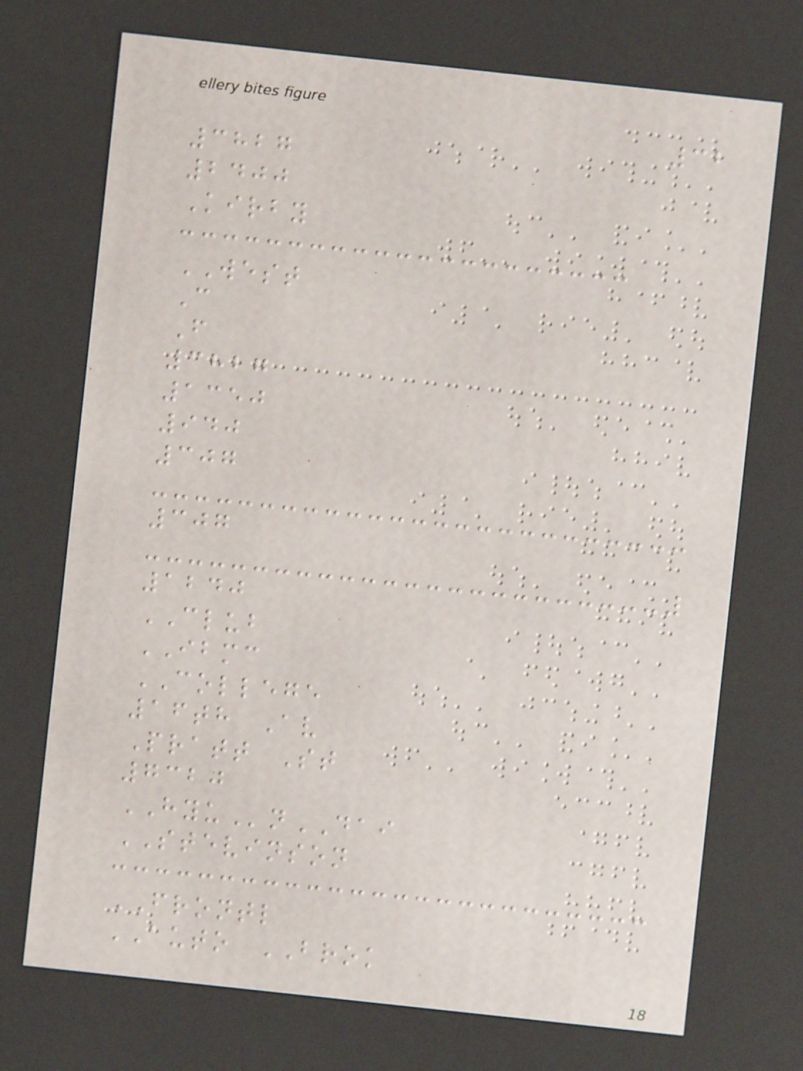32
3827
2400
Kirby
WEST
C
F
3827
1350
940
307
307
1240
CLUB
IBMC
COLLEGE
16th Av
Pratt St
7320
HYUnDAI
STEVINSON
FRONTL
AUTO BROK
